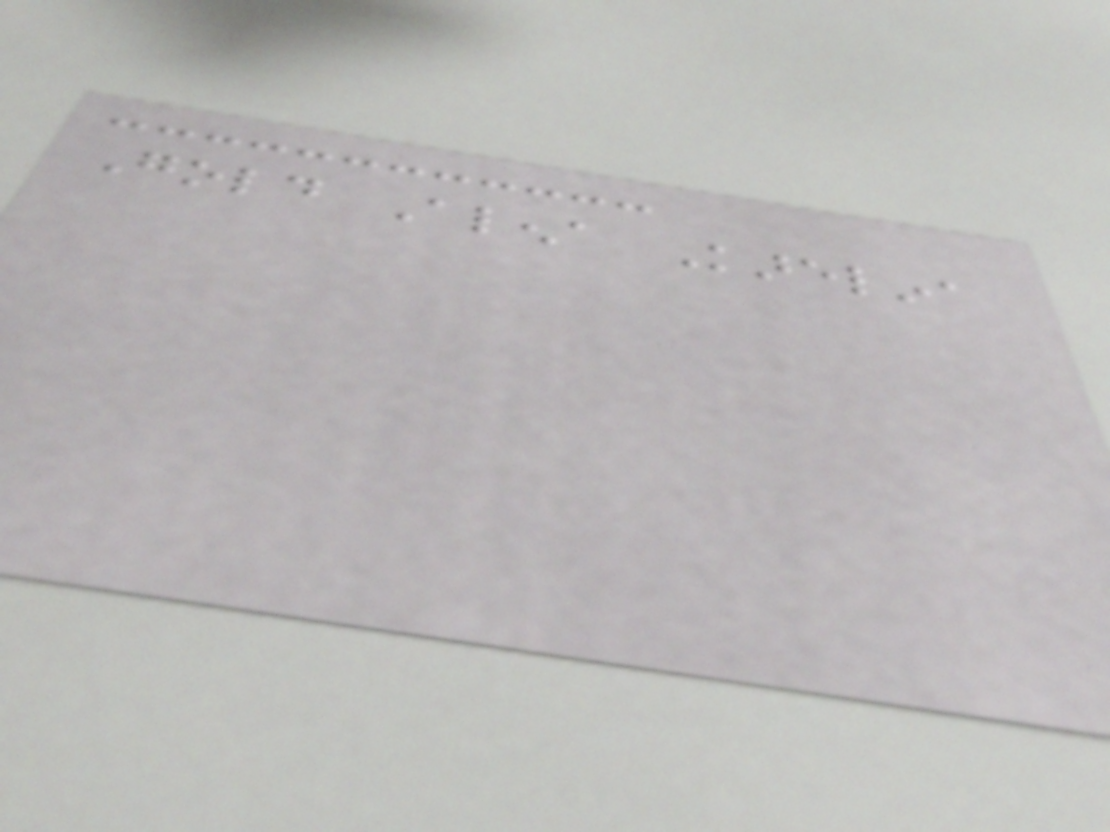Gold Alena Karelina
